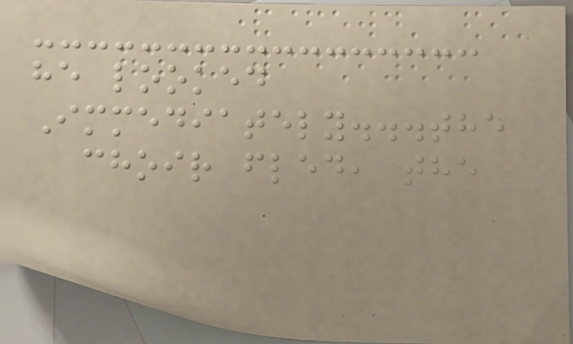he looked
Immediately...the
choir fled, the
